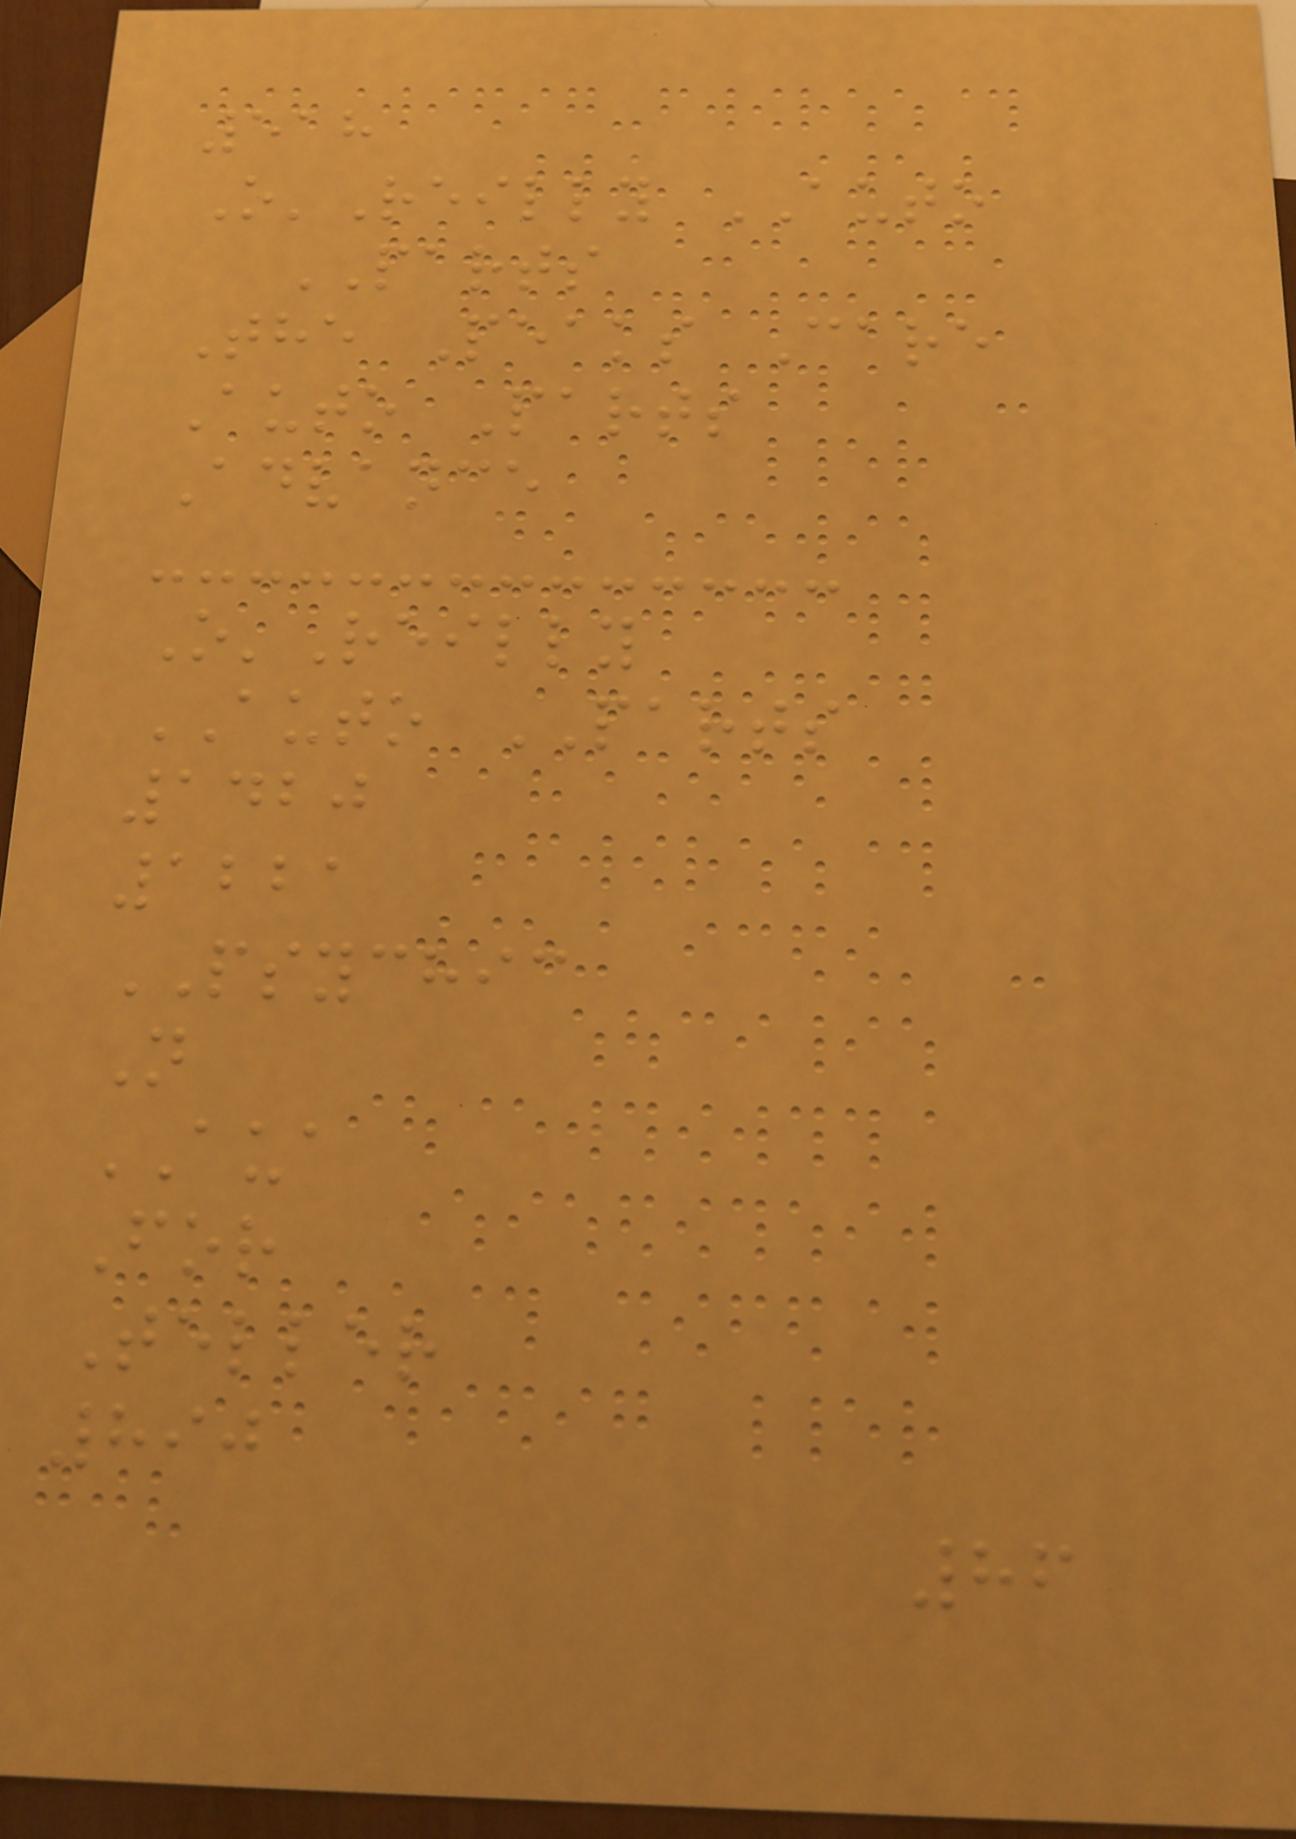518
O'Reilly AUTO
PARTS
The Peaks Care
Auto Parts
Advance
O'Reilly
AUTO PARTS
1420
1221
PSYCHIC
N
AUA
For
Teller
890
86
